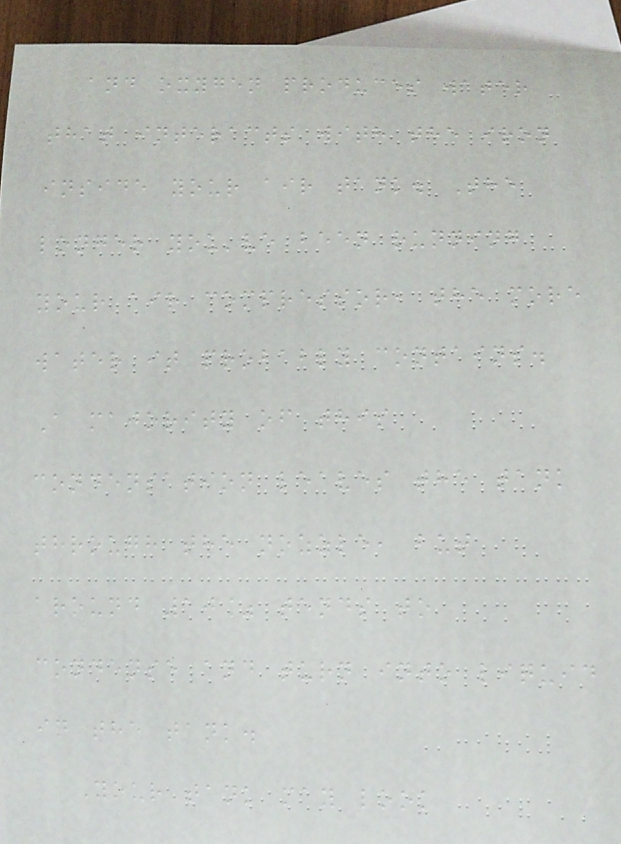and oxygen produces water
that interacts with the iron
inside your air tank. The
longer you've been running
your air compressor, the more
water it probably contains.
A majority of this
condensation leaves the tank
through the nozzle, but
around 10% tends to
condense and turn into liquid
in the tank.
Your tank may look
